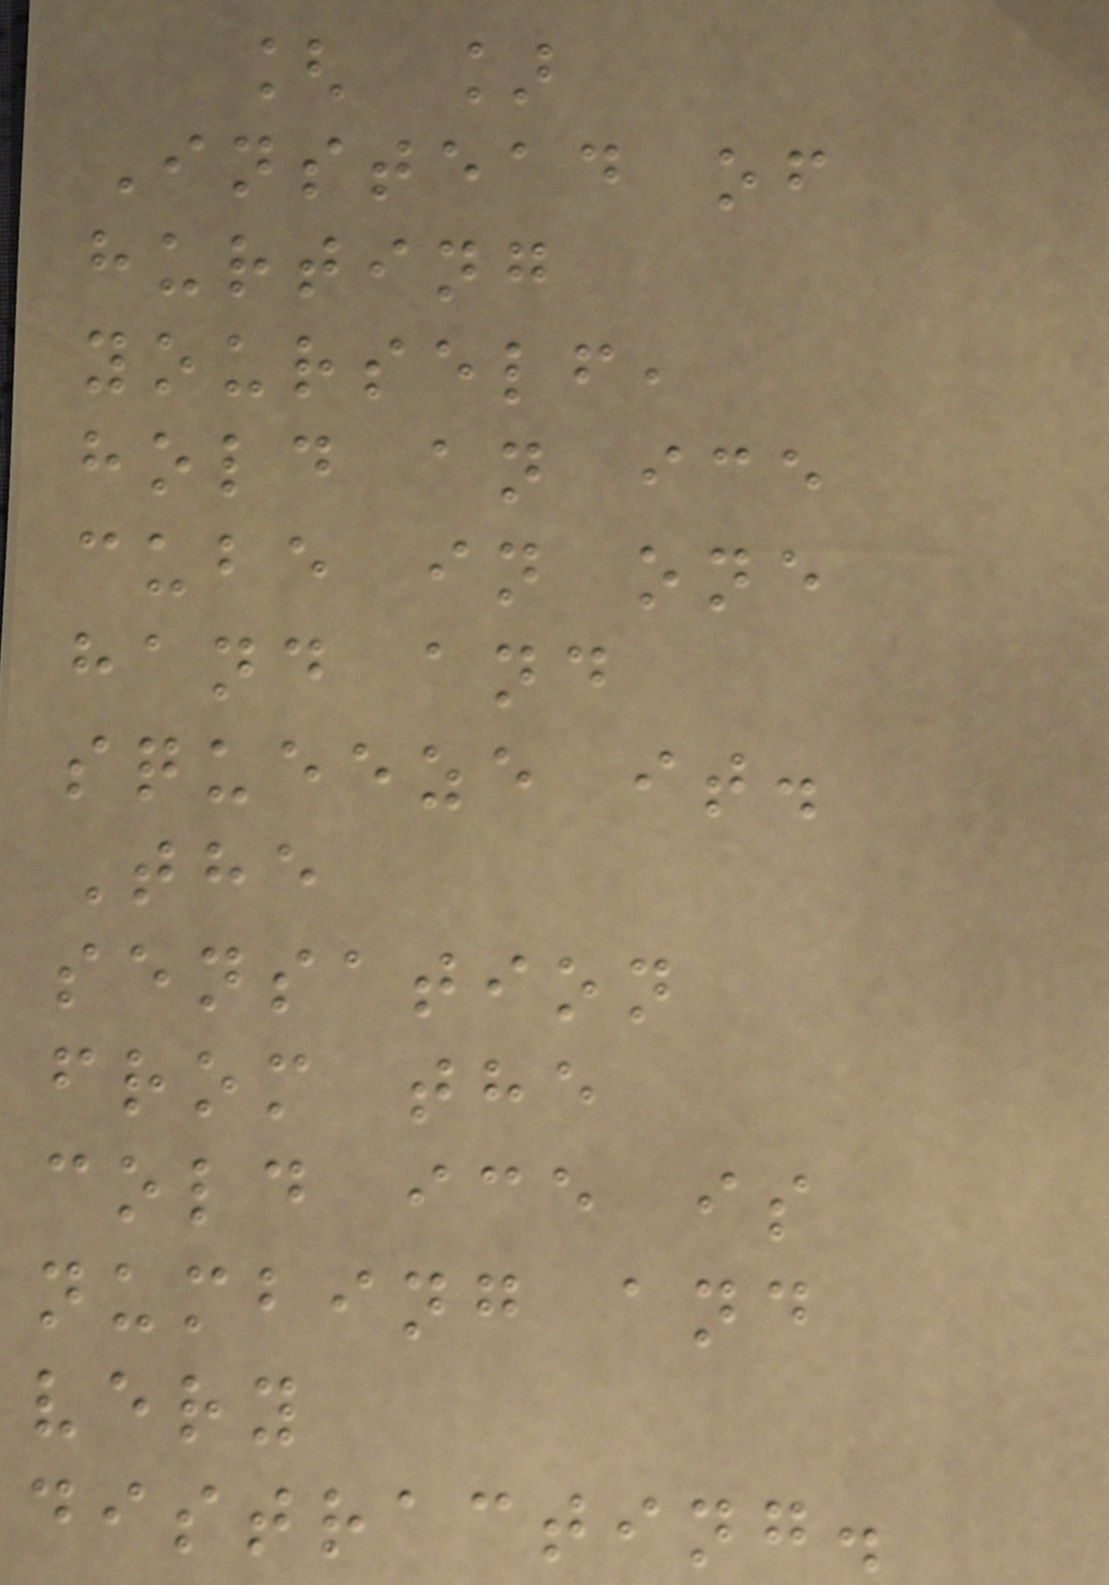[ ]
Instead of
hurting
yourself,
hold an ice
cube in one
hand and
squeeze it.
The
sensation
from the
cold ice is
numbing and
very
distracting.
